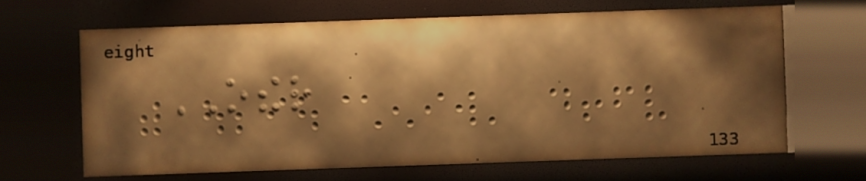OTHER
